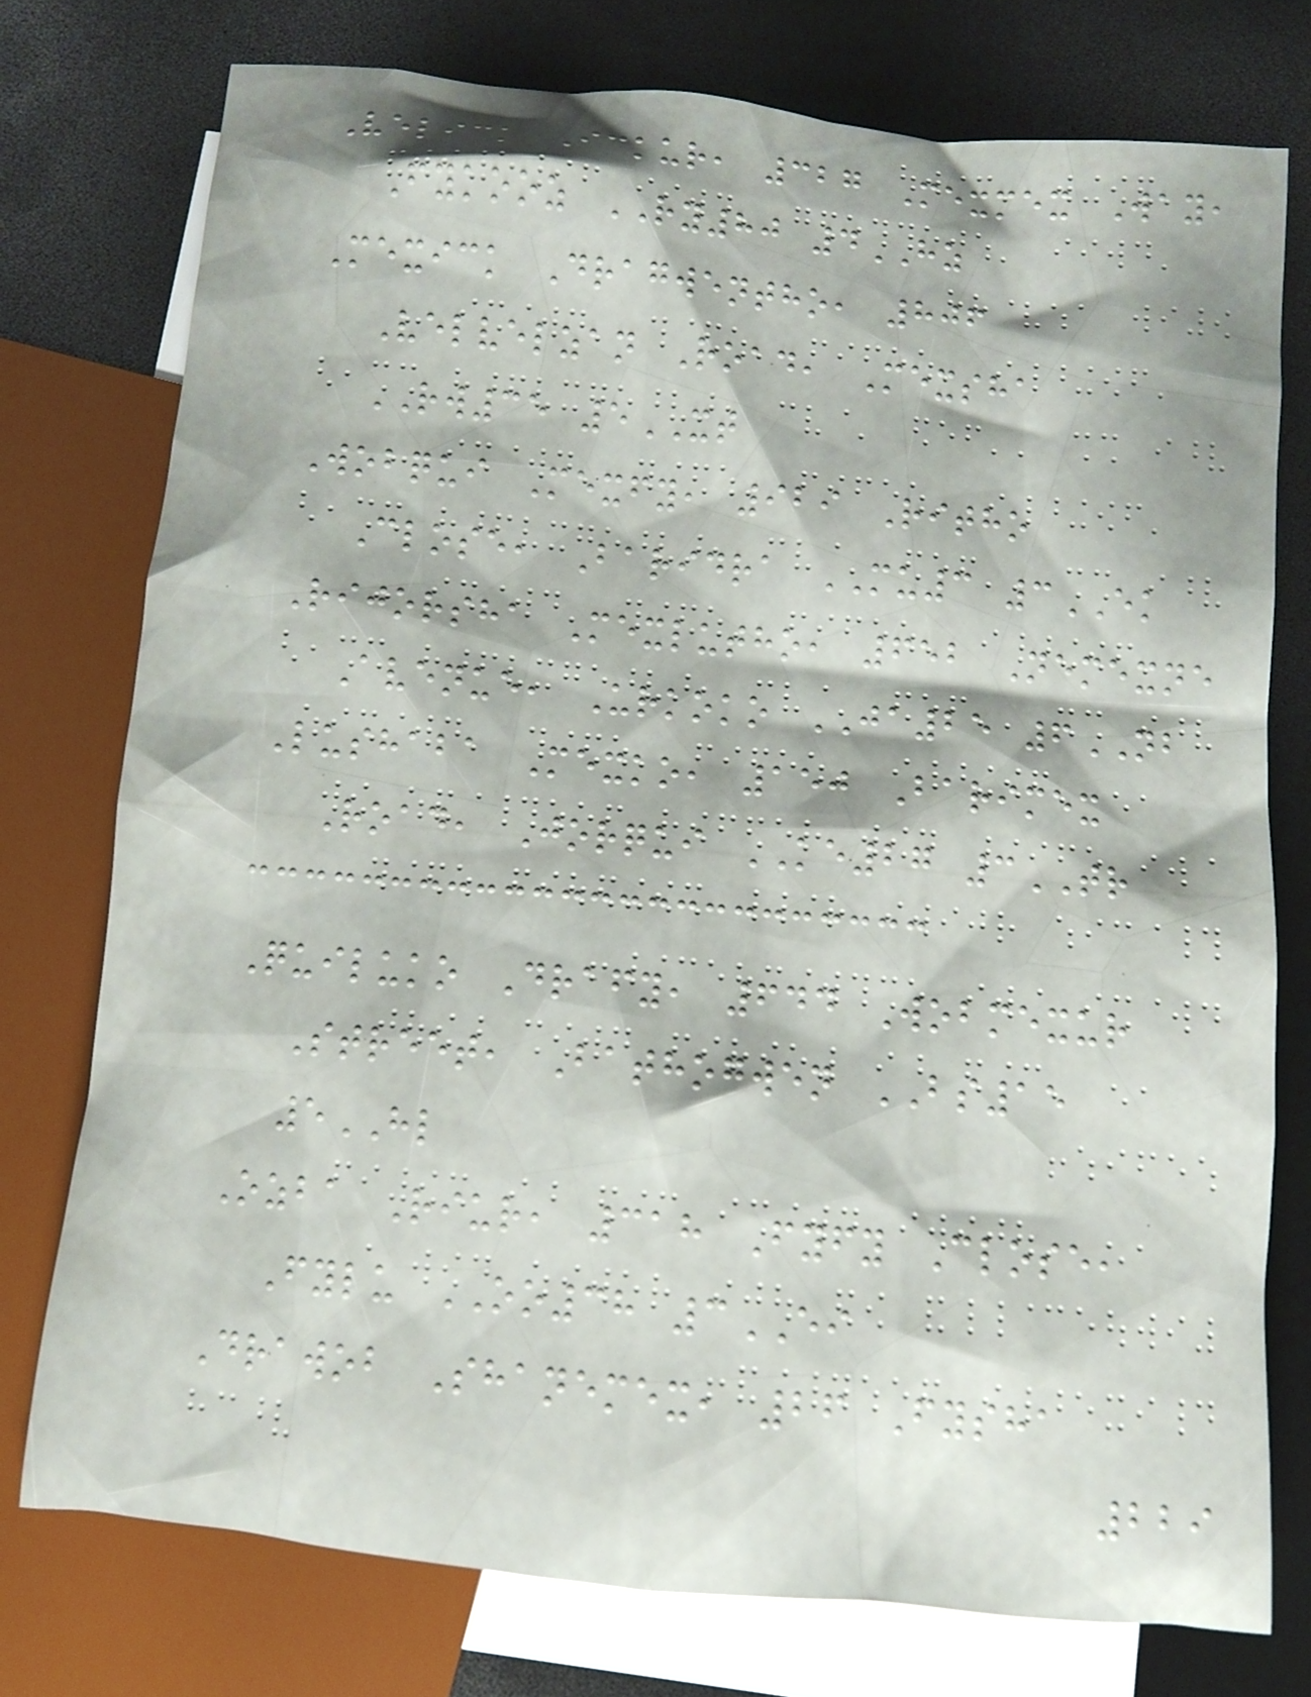Velick Ickur, 327 Mexmex Way,
Fykooz RY80 4HZ
Mexick Dragwentho, 806
Velvelzan Road, Mexsha
RW35 5XT
Wobqui Mexfy, 929 Ritho
Close, Baridra MU3 3EK
Rijorsha Mexlutho, 652 Nemexne
Avenue, Urkoko JA25 6NB
Lushaba Mexko, 150 Barimex
Road, Jorqui KE27 3TR
Quiluko Drafy, 644 Wobmexur
Street, Bathogwen BS15
5HL
Ozba Riur, 318 Fyfy Close,
Fylu OO38 3EI
Drawob Shanemex, 26 Fysha
229
